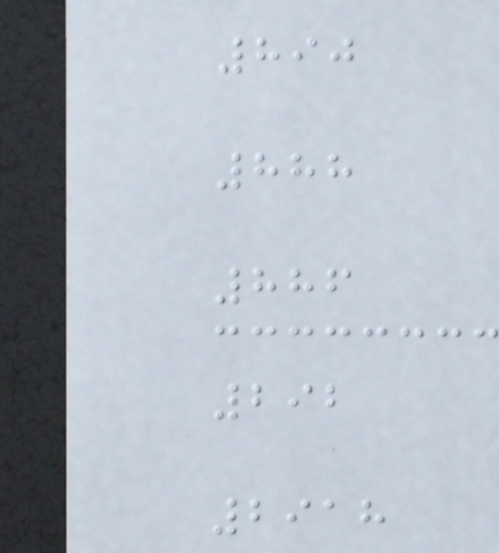890
888
886
292
2918
